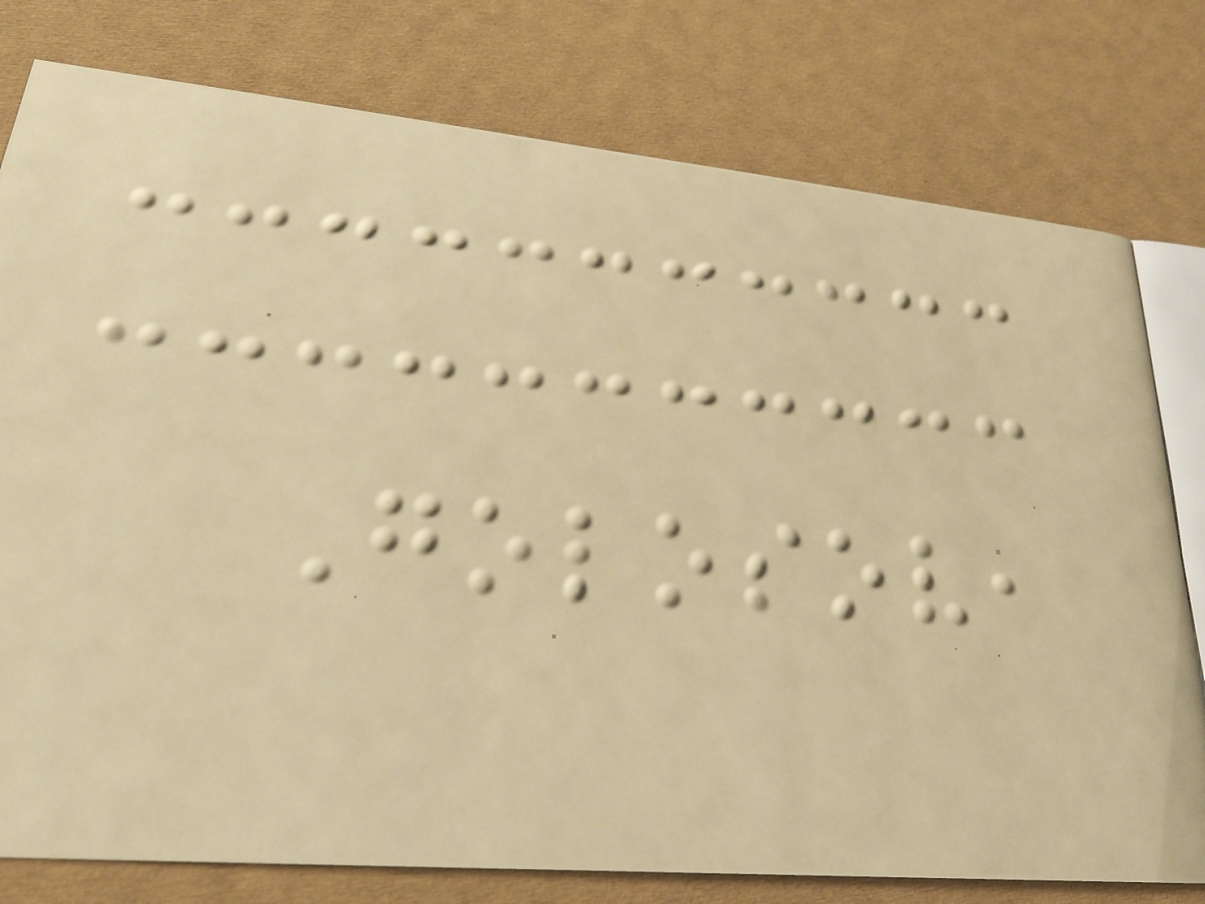Golosov,
